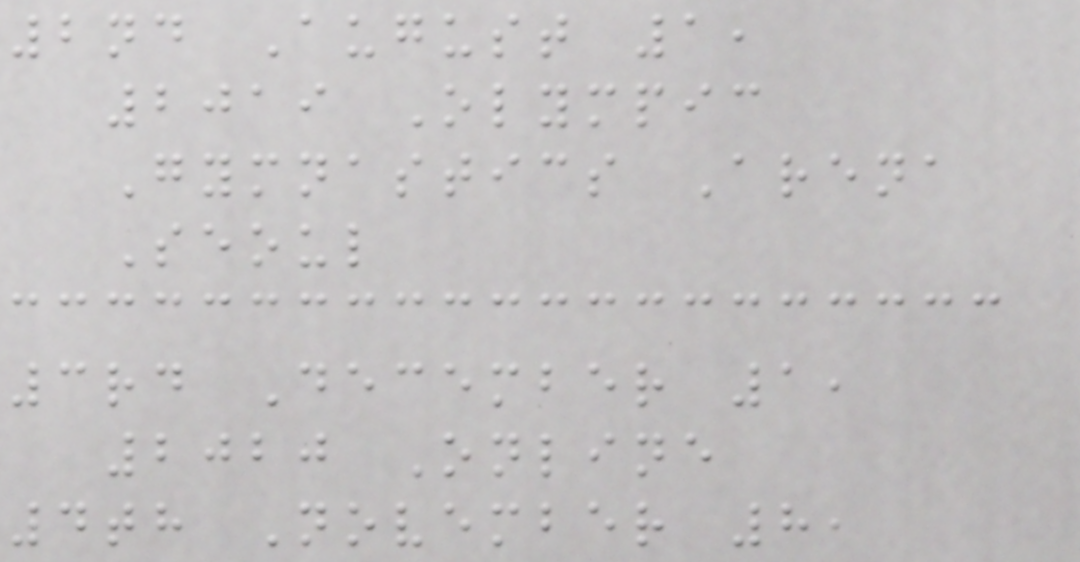2nd August 1,
2019 Olympic
Gymnastics Arena
Seoul
3rd December 1,
2020 Online
4th November 8,
